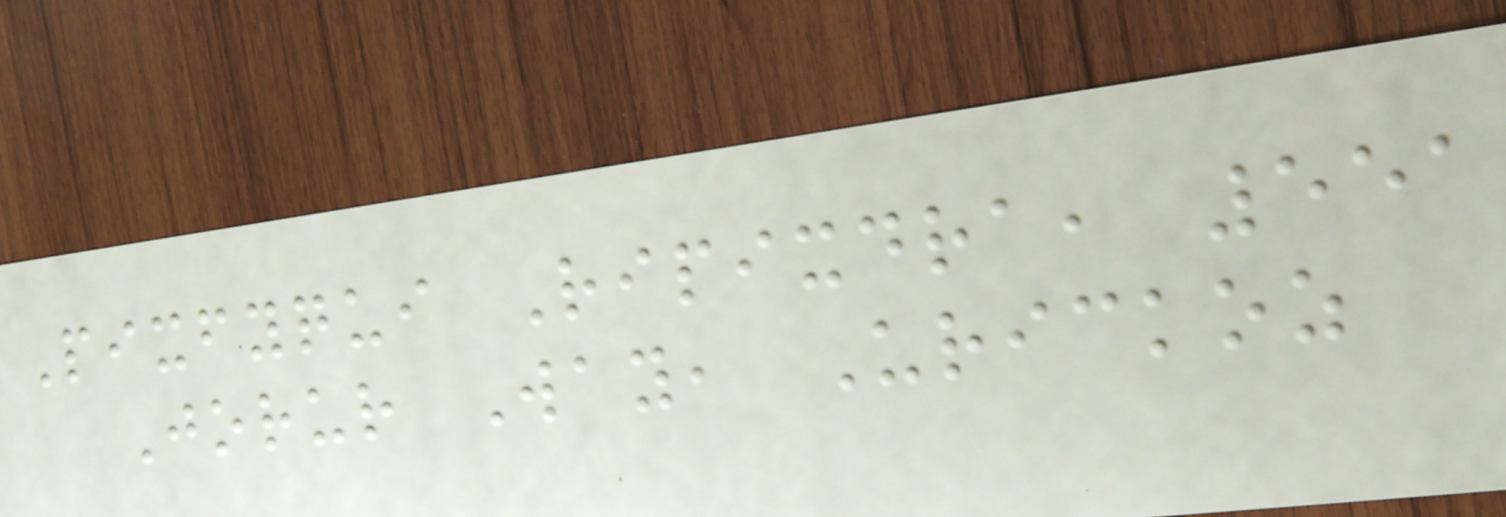Pixfyqui Ripixdra, 551
Jorur Way, Urickoz
